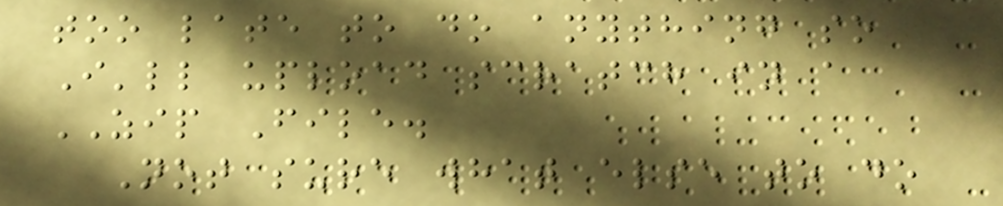too late to do anything so
I'll upload scratch in a
ZIP File.
Not sure what else to do
